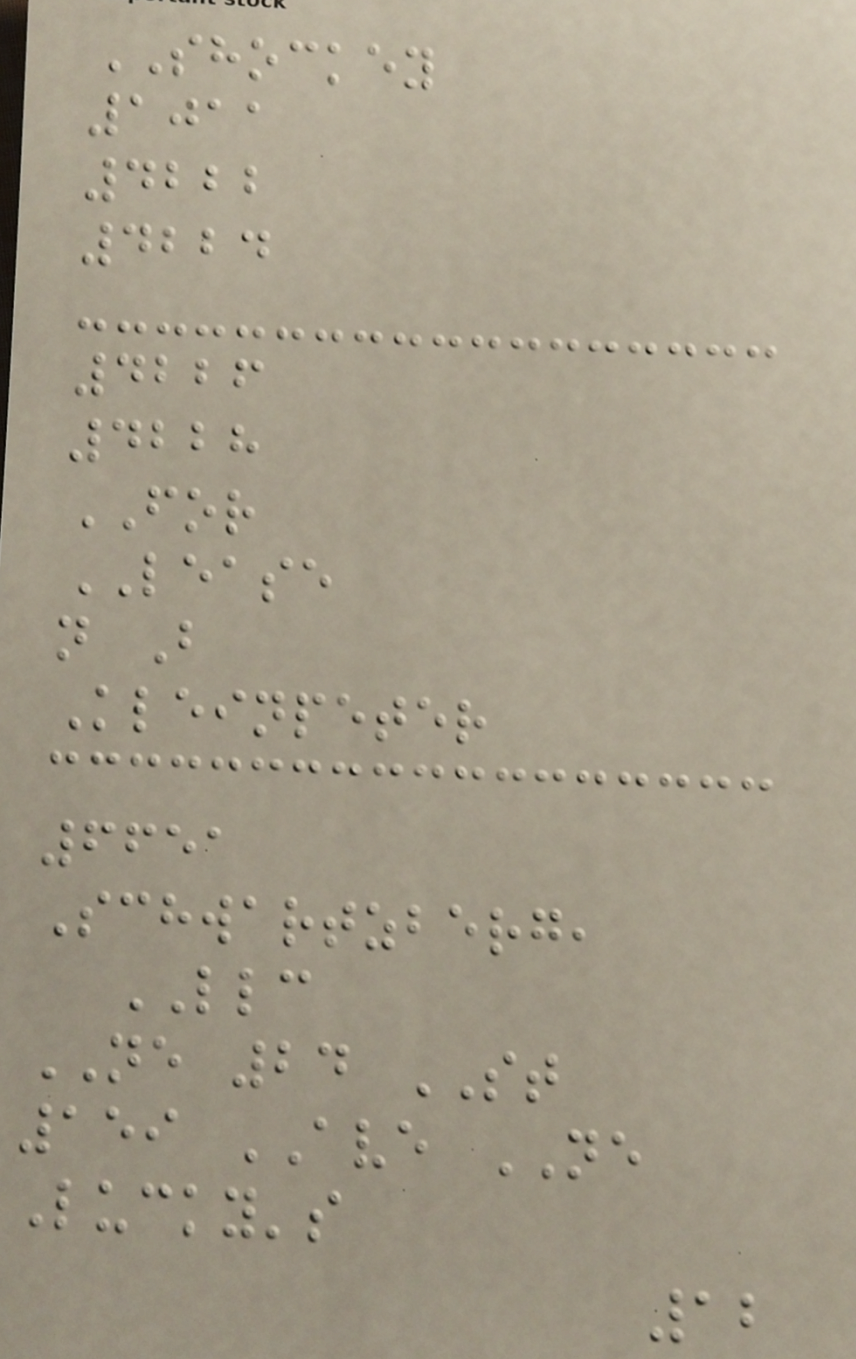SHOCKEY
1011
4222
4224
4226
4228
FOR
LEASE
n B
Kleinpeter
6651
Schwartzberg,
LLC
NE 24 ST
159 AVE NE
Lucky's
12
